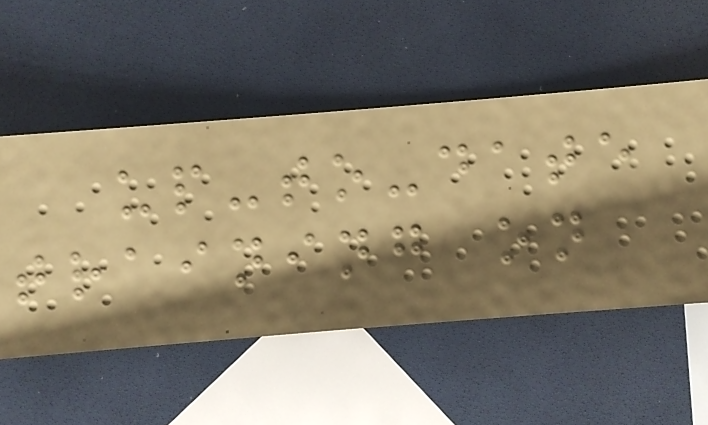up-to-date
training on
